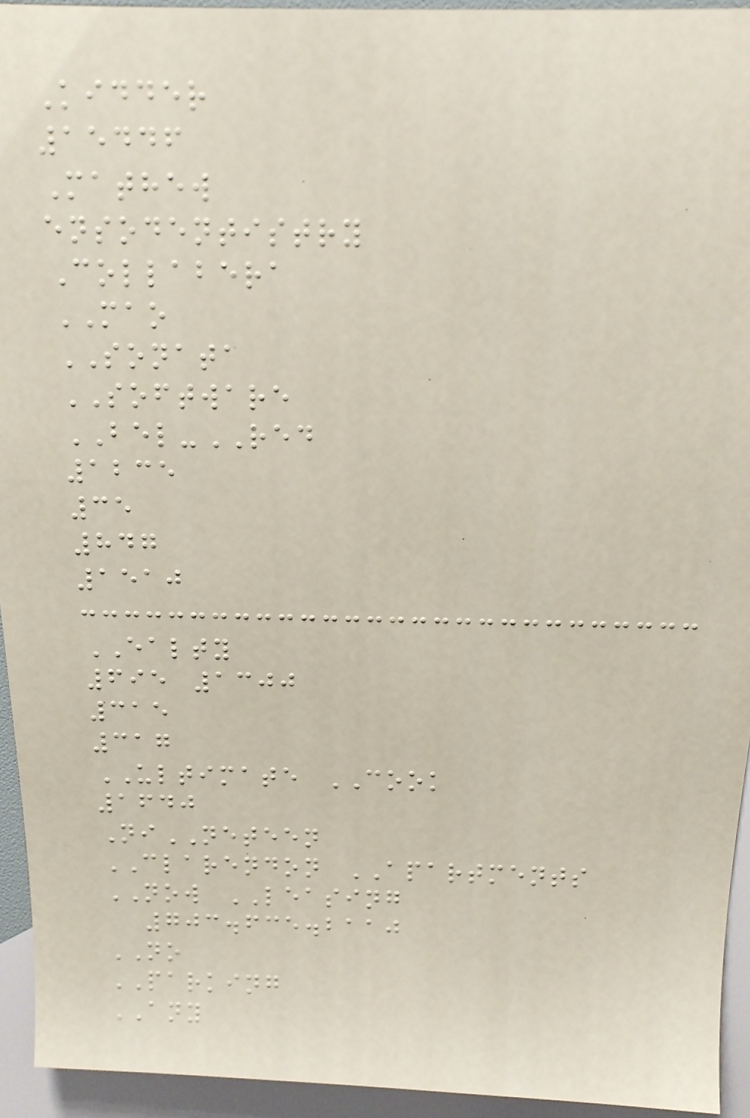Kidder
15446
Mathew
ensodentistry
Collabera
MAO
SONATA
SOFTWARE
BEL-RED
1235
35
847
1510
EALTY
695 1300
315
317
ULTIMATE COOK
1640
NiNETEEN
CLARENDON APARTMENTS
NOW LEASING
703.635.2110
NO
PARKING
ANY
